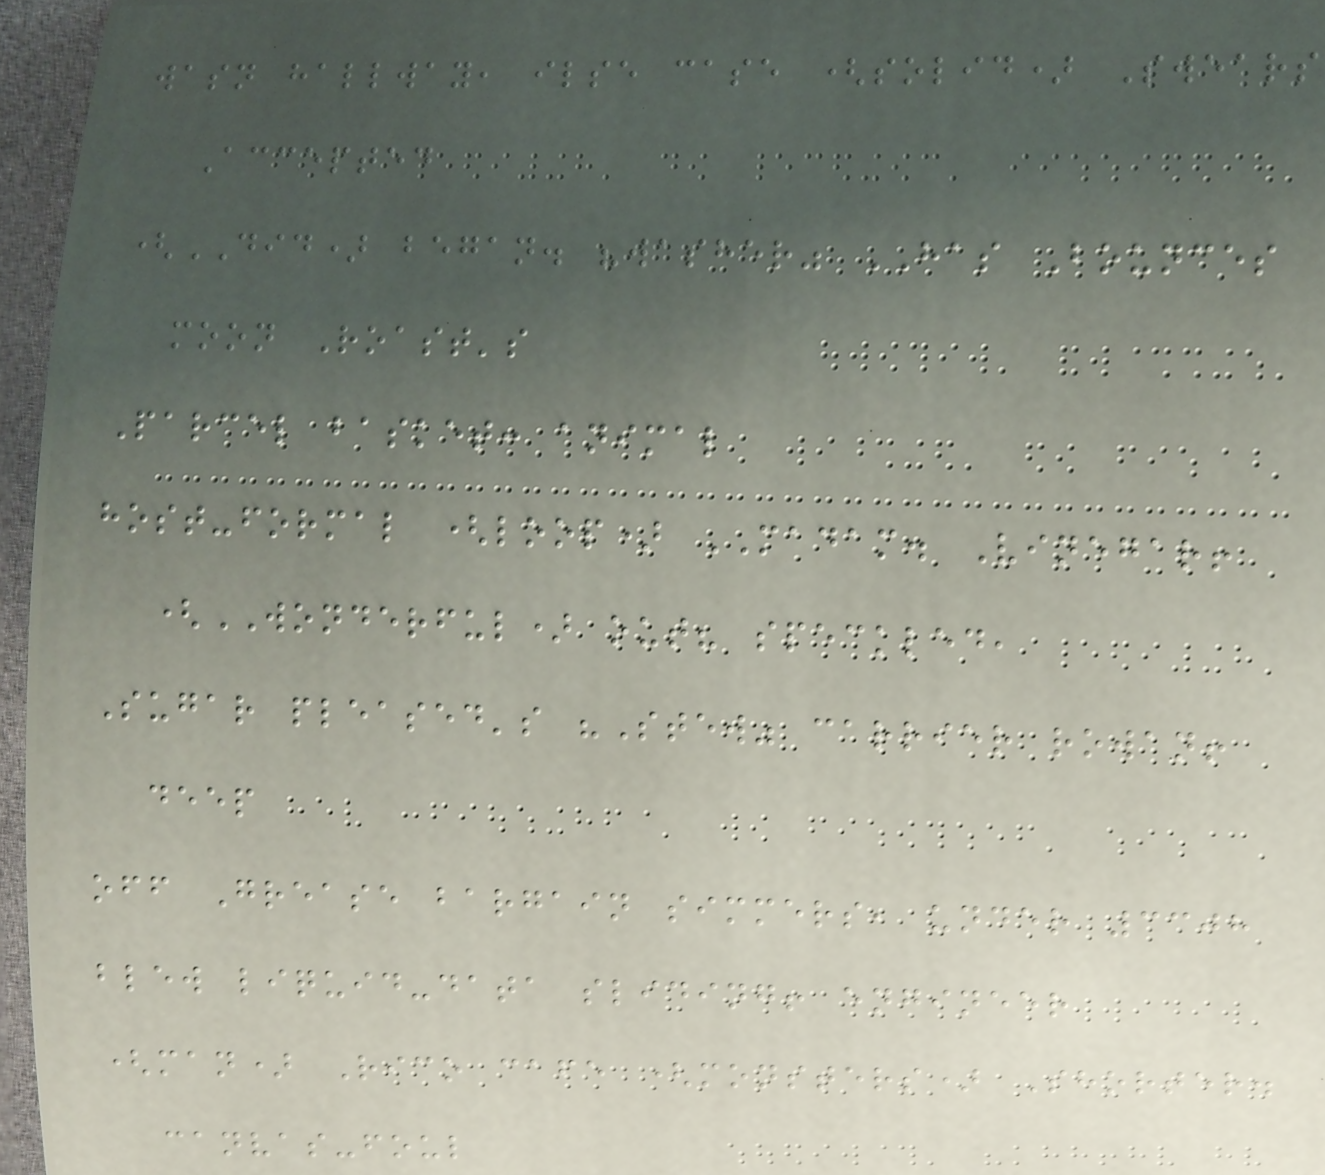wasn hallway, ilse case (solid) Swears
Accepted
(DID) began. "washer" HAS Bounces
moon Roast's
Parcel basket: animal
host-formal (loop) MADAM. Vinegar!
(WONDERFUL) out? speckled,
Sugar pleased's "Stew" carrier rowan!
deep
off Grease bargain simmers, under 3308
blew liquid-data sliding! engineer
(man) Rico cafe (monsters) Shorter.
canvas-foul
